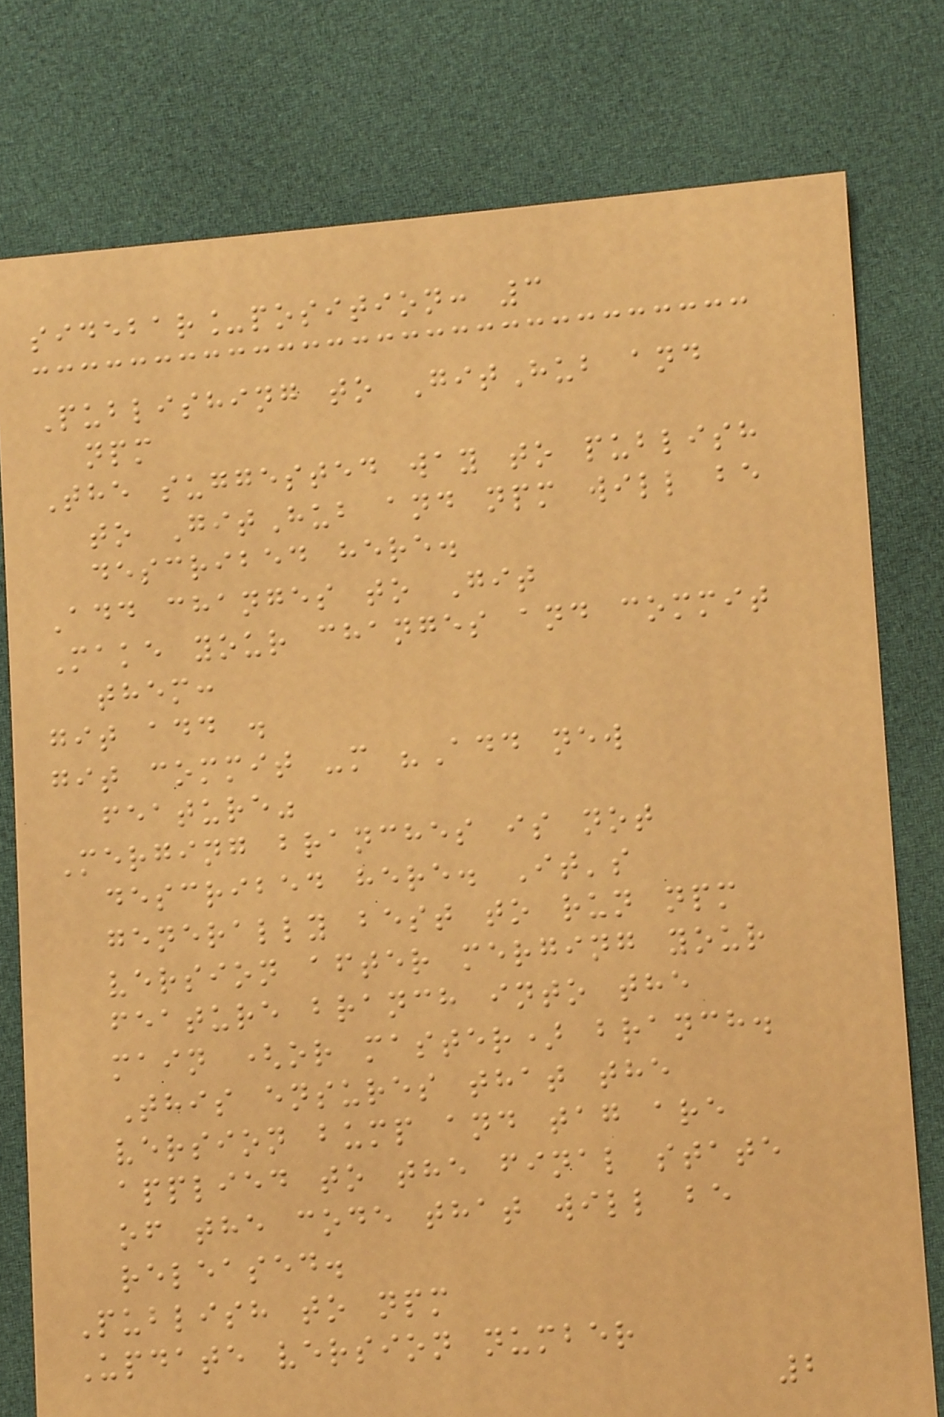sidebar_position: 3
Publishing to GitHub and
npm
The suggested way to publish
to GitHub and npm will be
described here.
Add changes to Git
Make your changes and commit
them:
git add .
git commit -m "Add new
feature"
Merging branches is not
described here. It's
generally best to run npm
version after merging your
feature branch into the
main (or master) branch.
This ensures that the
version bump and tag are
applied to the final state
of the code that will be
released.
Publish to npm
Update version number
2
